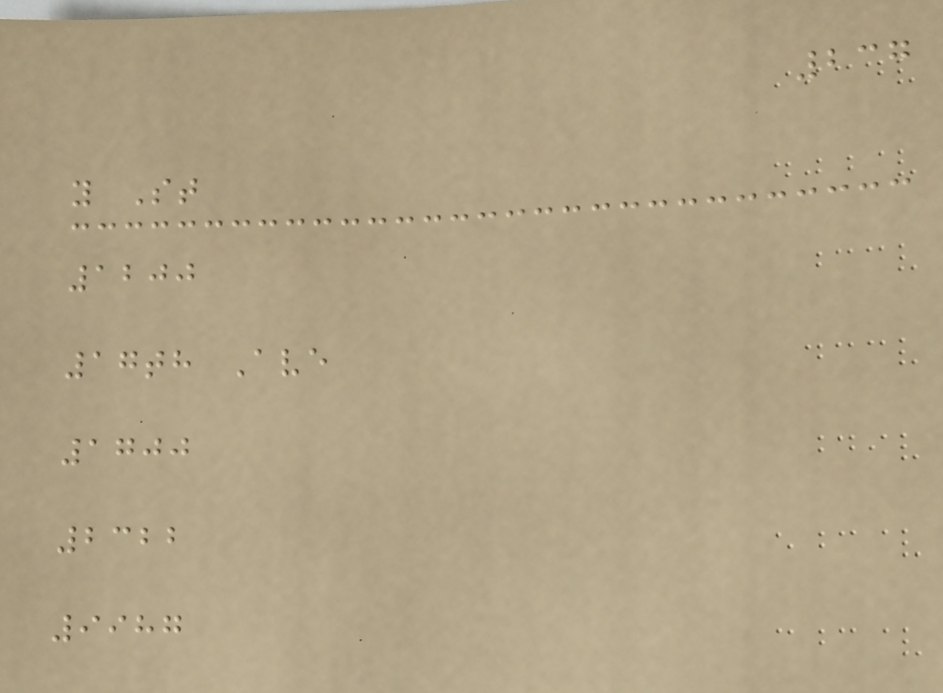237
y St
1200
17th Ave
1700
2322
9987
